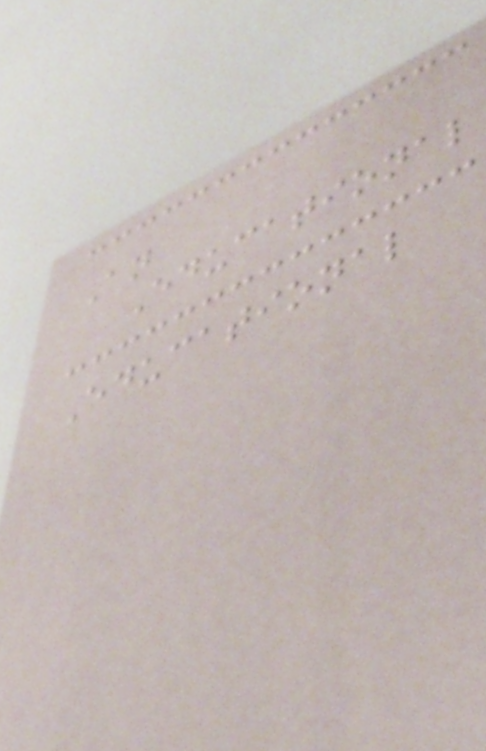An
Educational
Educational
